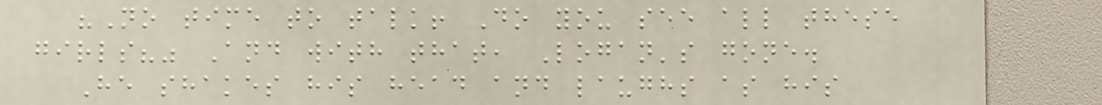"No time to talk! Do you see all these
girls?" And with that, Logan's gone.
He shakes his head and laughs as his
